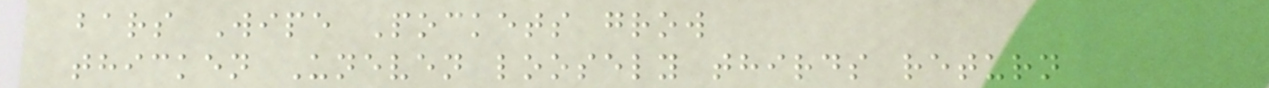bars Wipe Pockets grow
thicken Uneven loosely thirds return
